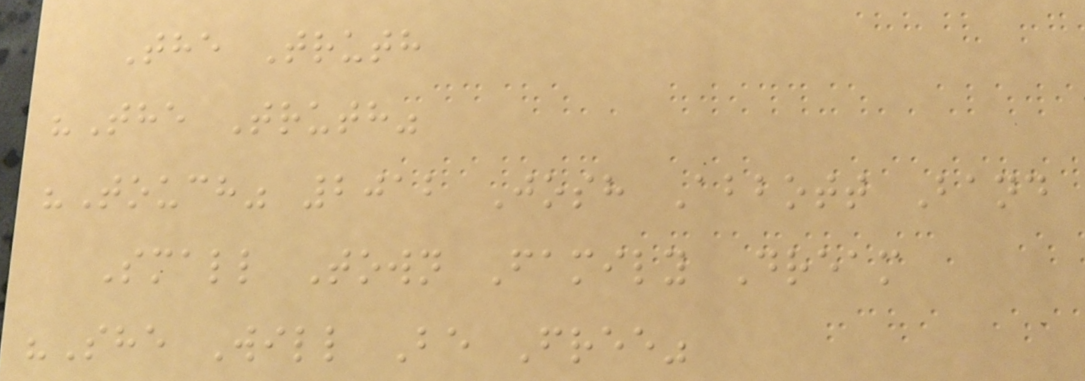The Truth
"The Truth"
"Touch" 2012 Josh Abbott Band
Small Town Family Dream
"She Will Be Free"
